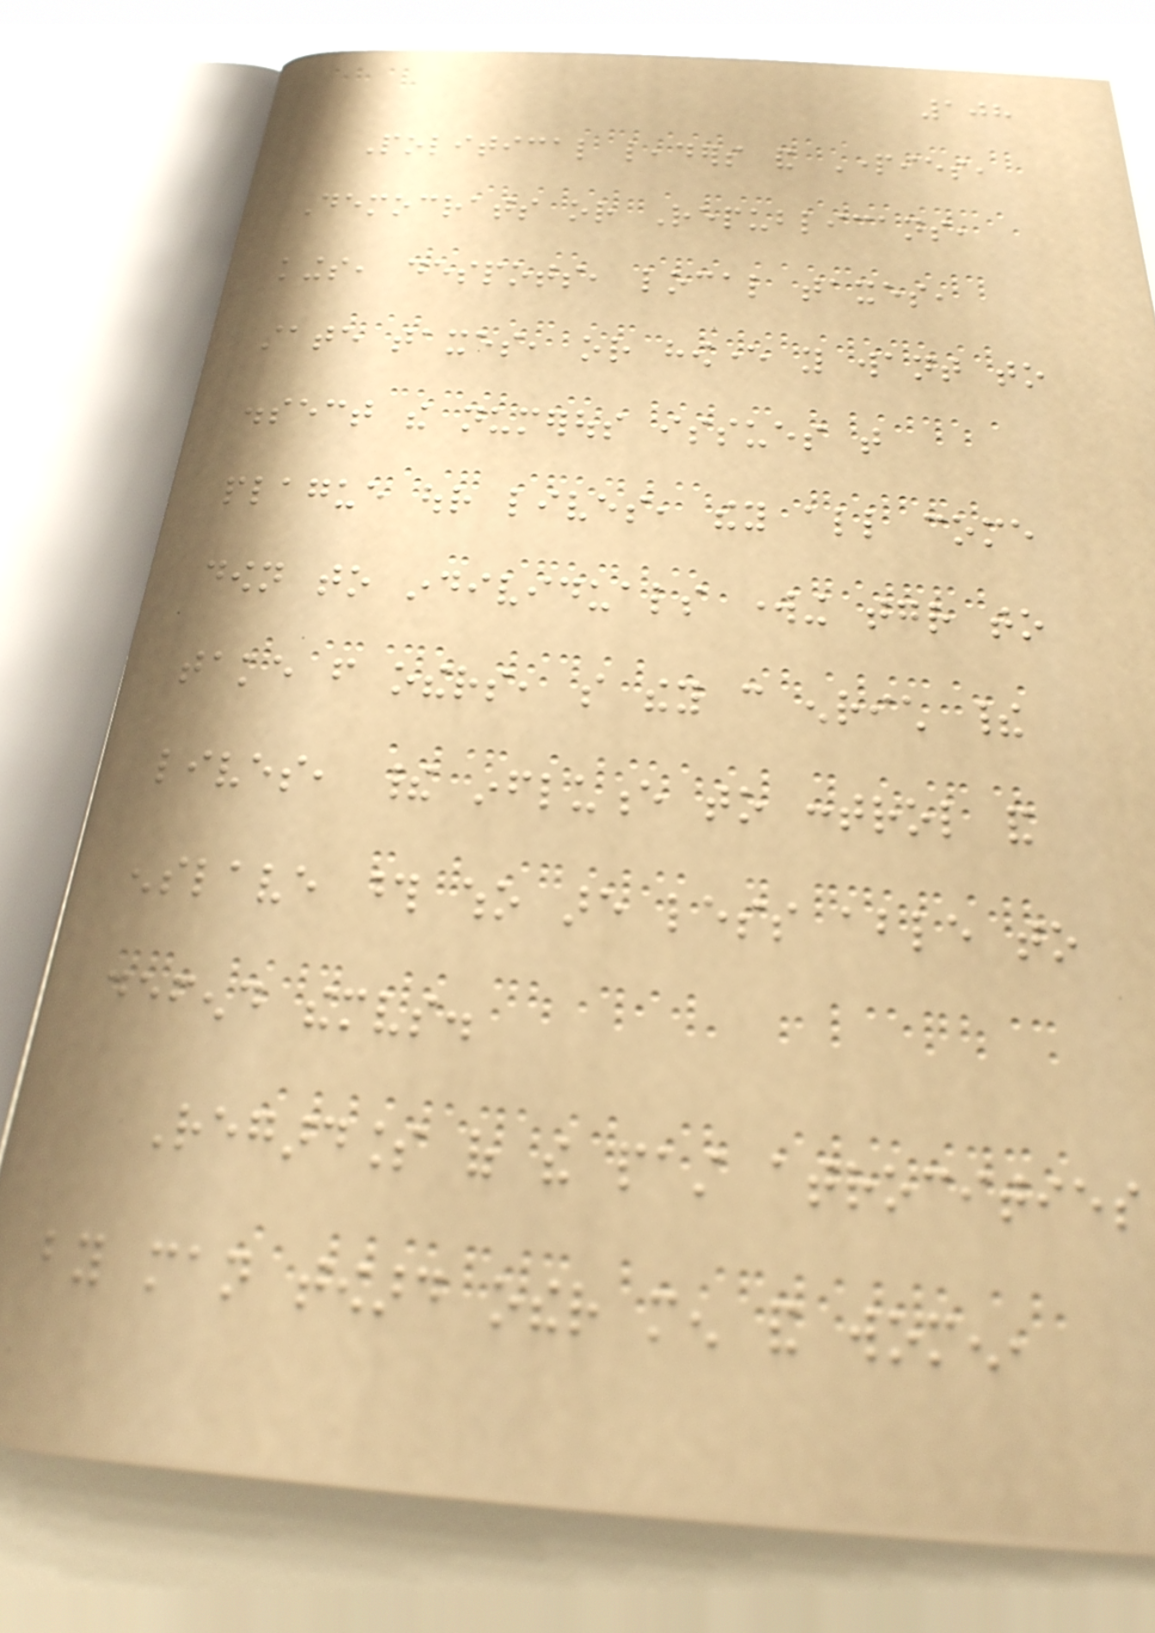108
Political leaders and Parties,
Democrats or Republicans,
kings, despots, local taxes,
state taxes, or however you want to
dissect the numerous issues that
plague our lives, they all come
down to individuals working together to
take from others, so they can enrich their
lives, their influence to control and
enslave those who are less able to
defend themselves.
Regardless of the past atrocities
by man toward other men and women,
